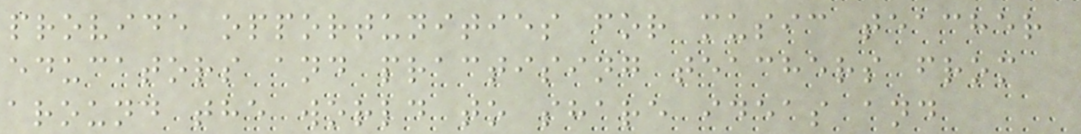provide opportunities for music teacher
educators and practising teachers from
around the world to share ideas and
